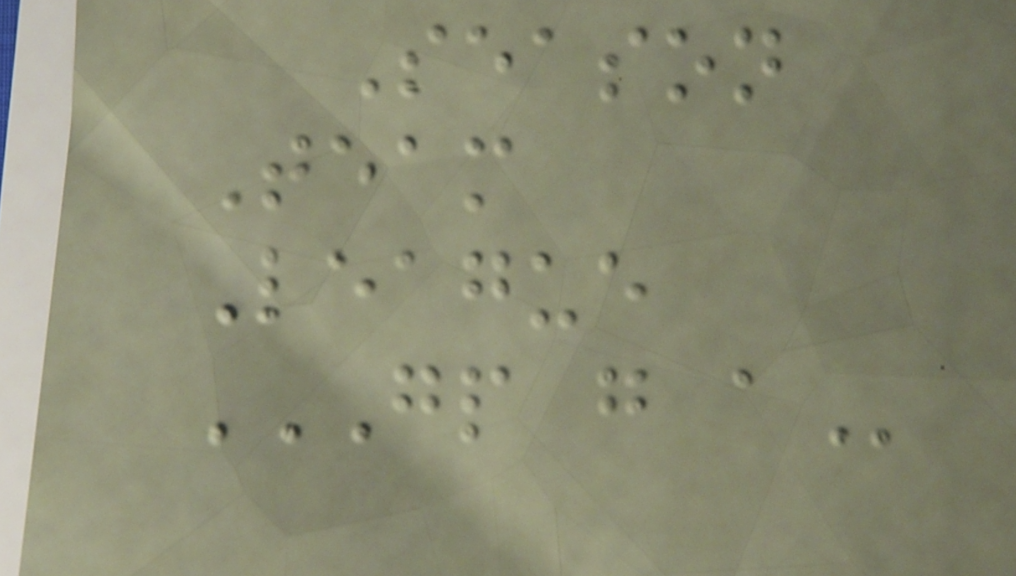Season
Team
League
GP G A
